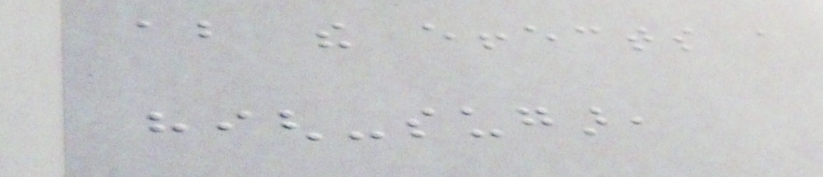about the effects a
high-sugar,
